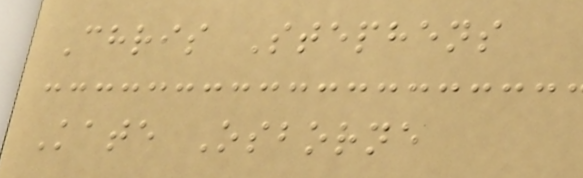Chris Stephens
Kate Osborne
